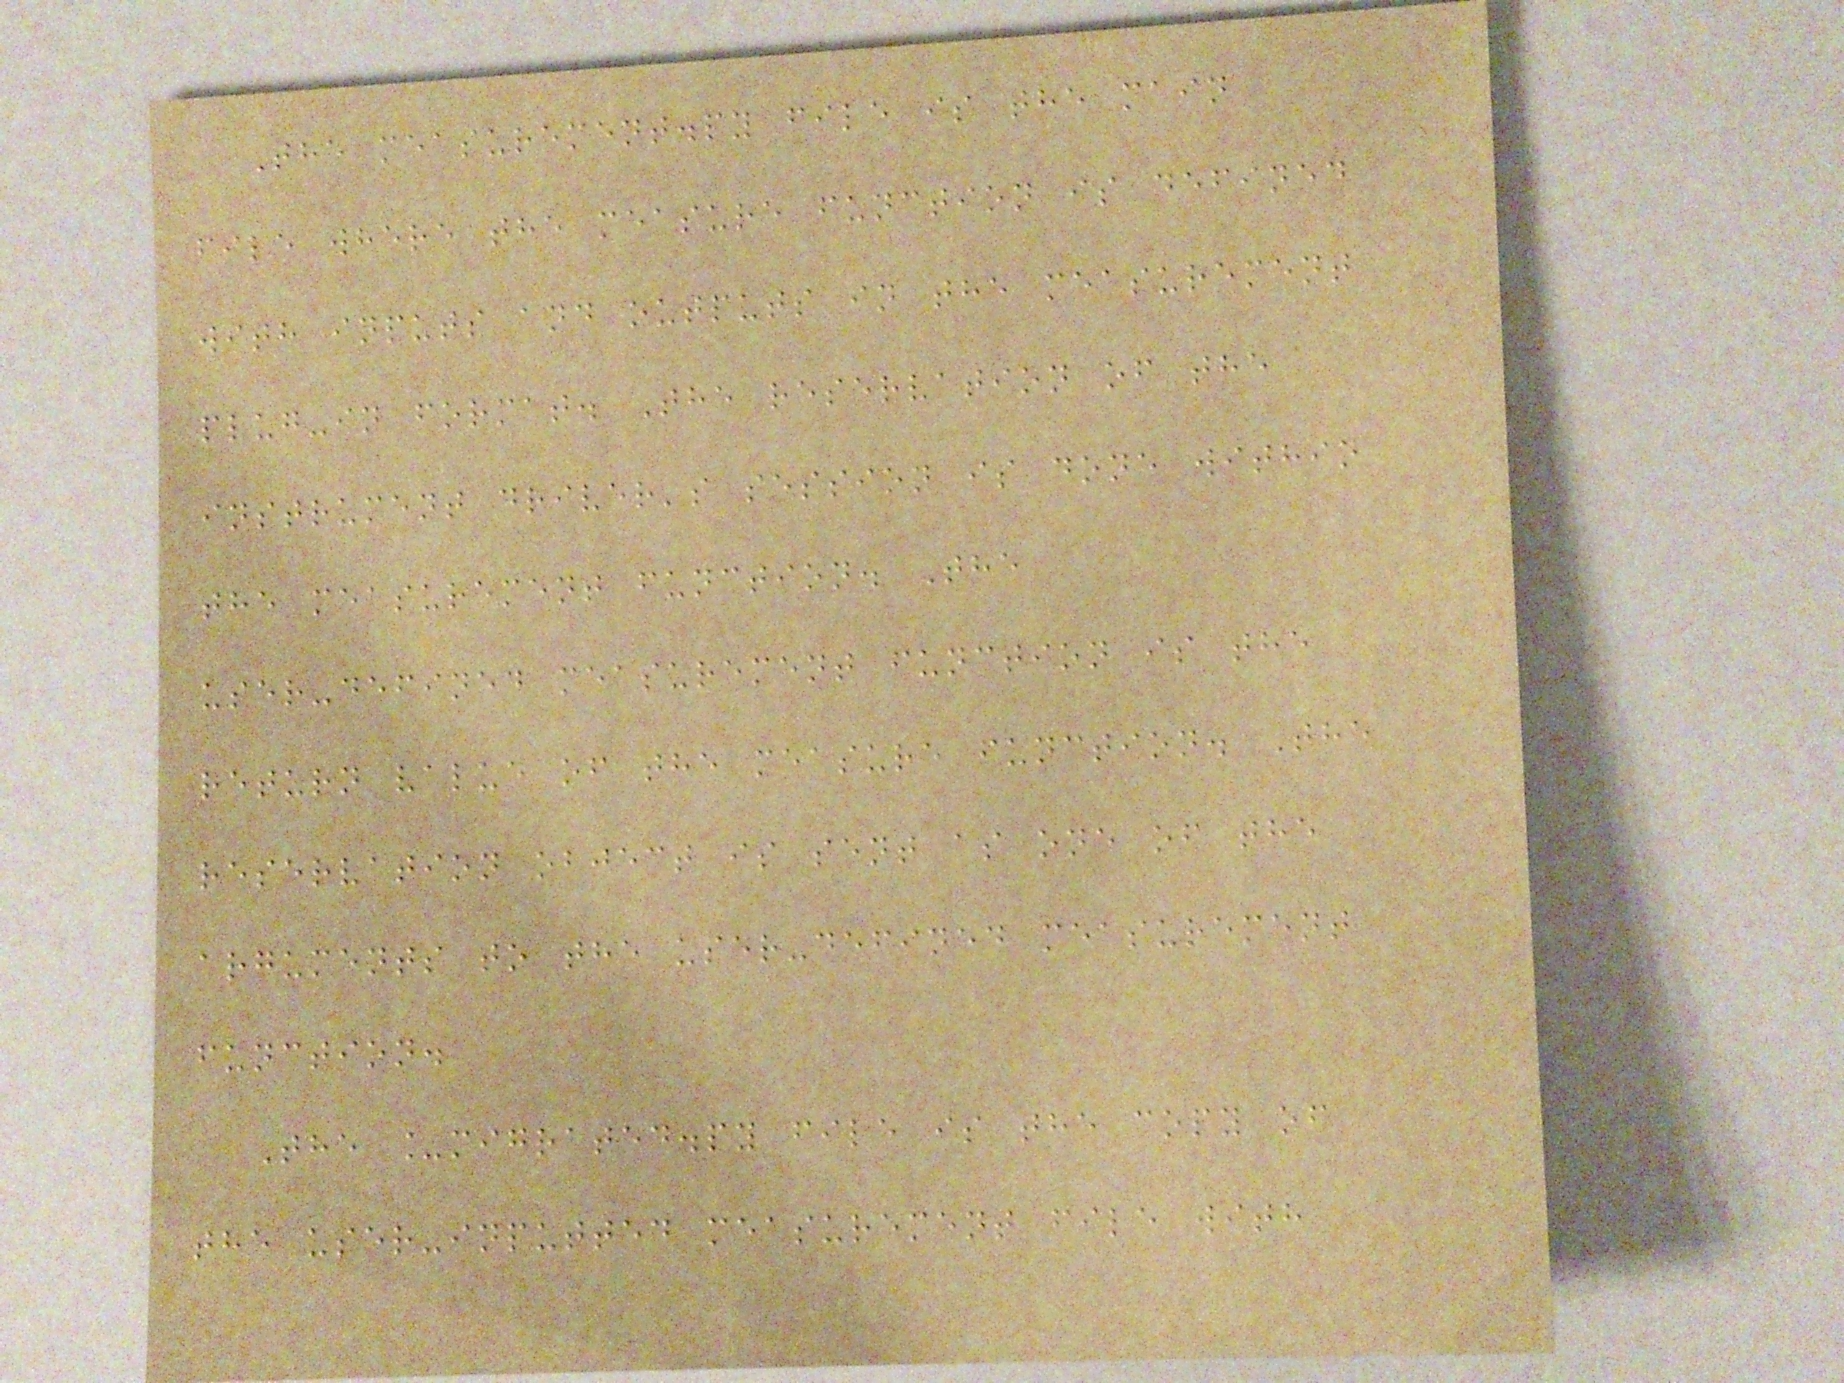The measurement.py file is the main
file where the measure function is defined
with inputs and outputs in the measurement
plug-in format. The reservation of the
instrument driver's session is done within
the measurement function. The
user-defined measurement function is the
return value of the measure function. The
reservation object is sent as one of the
arguments to the user-defined measurement
function.
The _migrated.py file is the copy of
the user-inputted measurement file with
